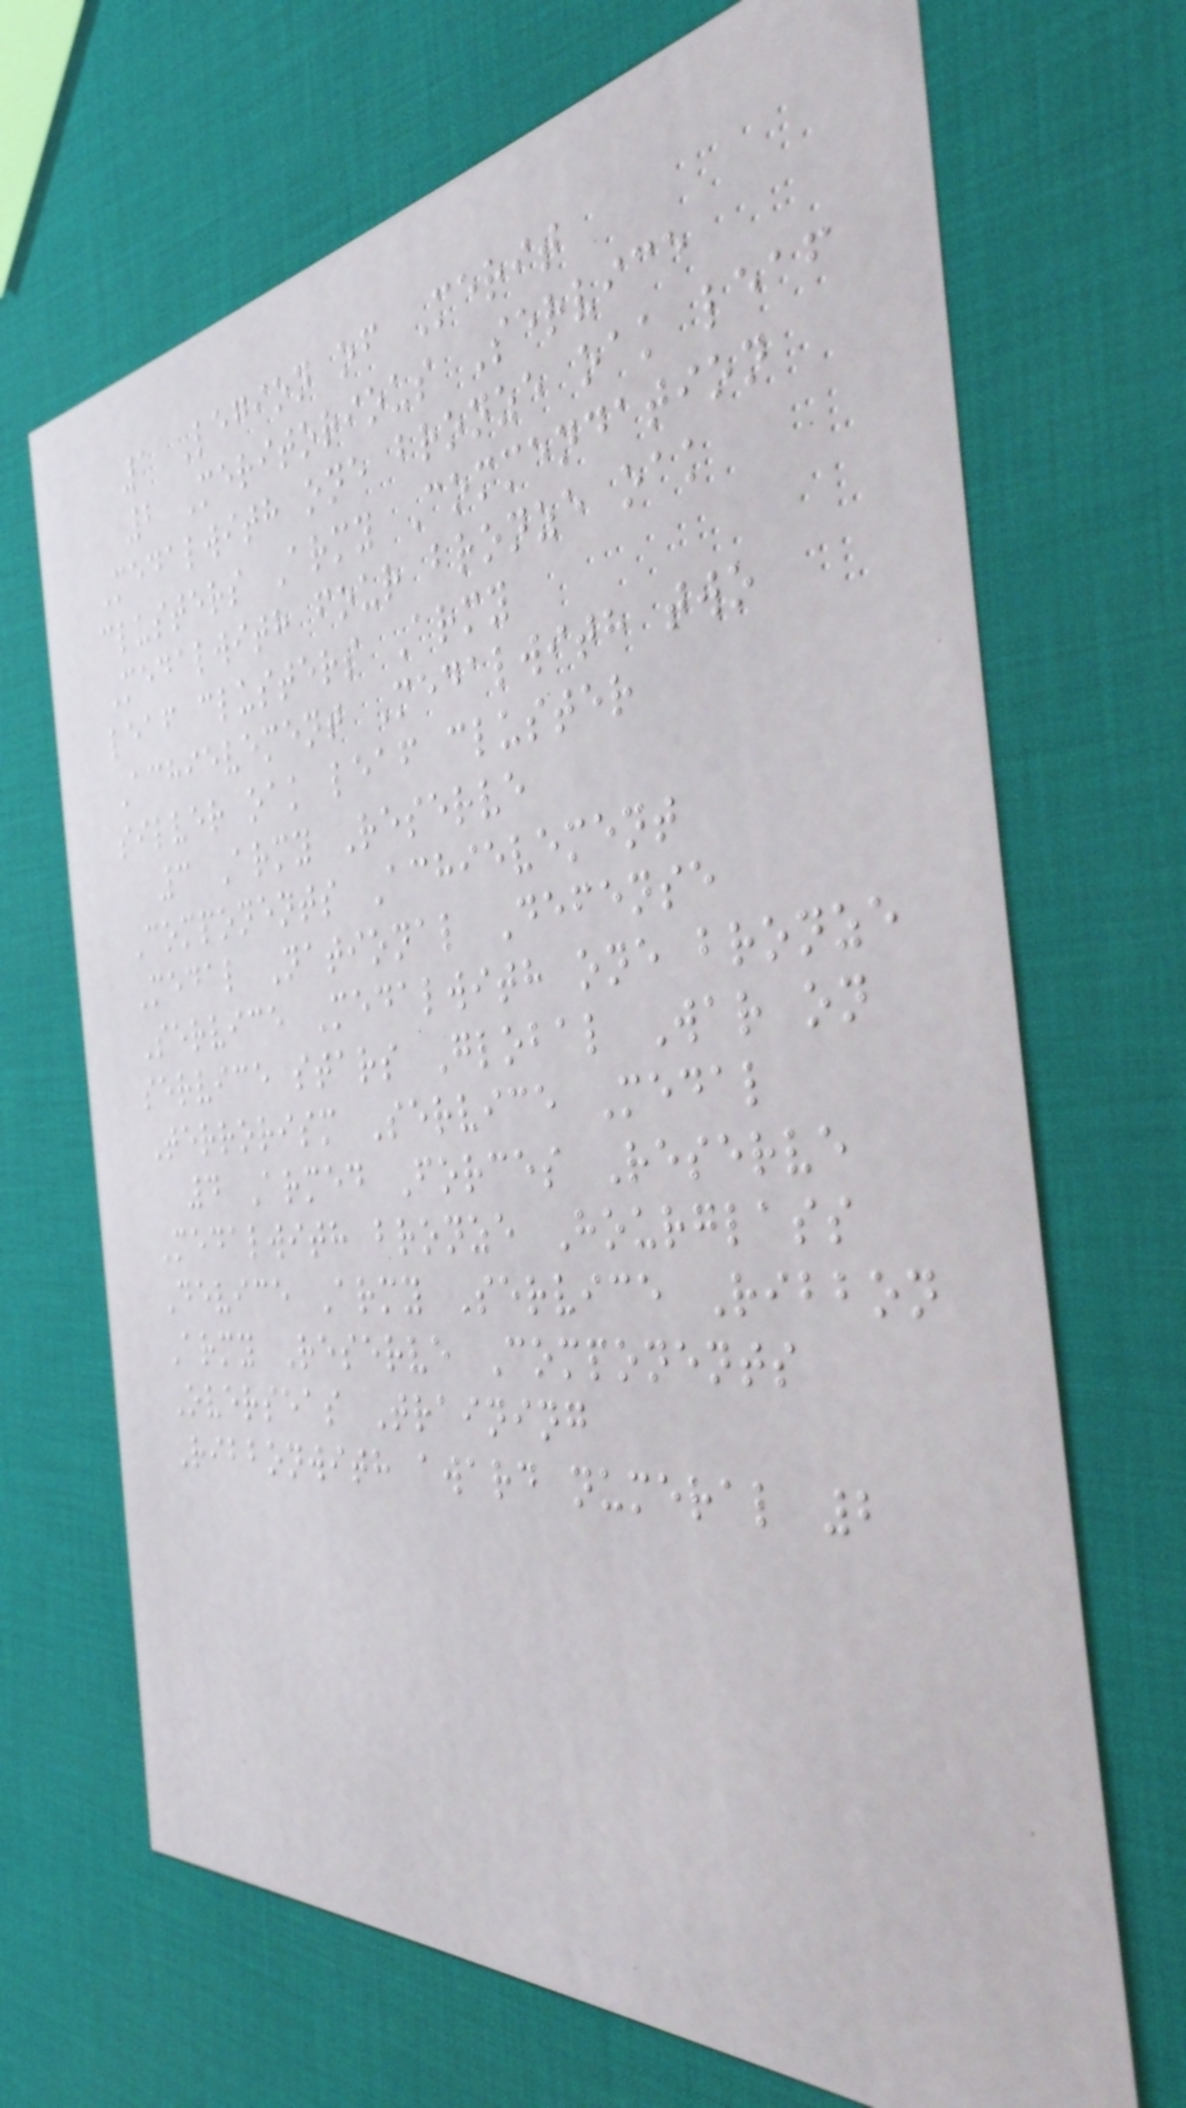1 Legion of Merit
2 Meritorious Service
Medalwith one bronze oak leaf
clusters Army Commendation
Medalwith four bronze oak
leaf clusters Army
Achievement Medalwith two
silver oak leaf cluster
3 Army Reserve
Components Achievement
Medal National Defense
Service Medalwith one bronze
service stars Global War on
Terrorism Service Medal
4 Armed Forces Reserve
Medalwith bronze Hourglass
Device Army Service Ribbon
Army Reserve Components
Overseas Training
Ribbonwith award numeral 2
